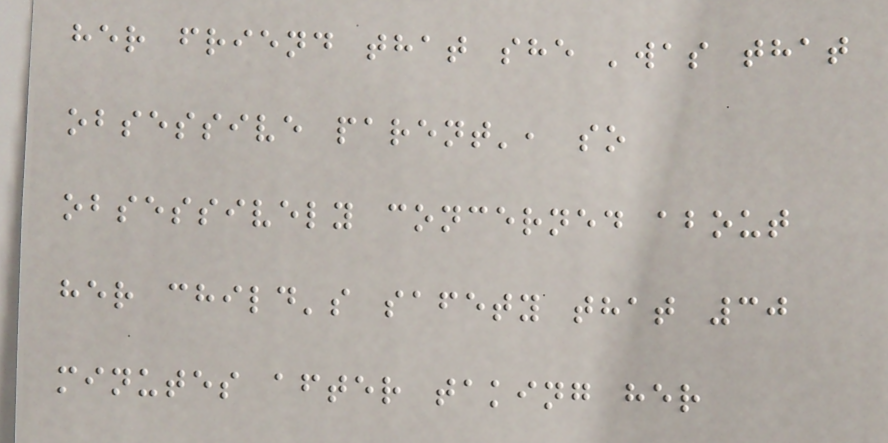her friend that she 'was that
obsessive parent', so
obsessively concerned about
her child's safety that 30
minutes after taking her
